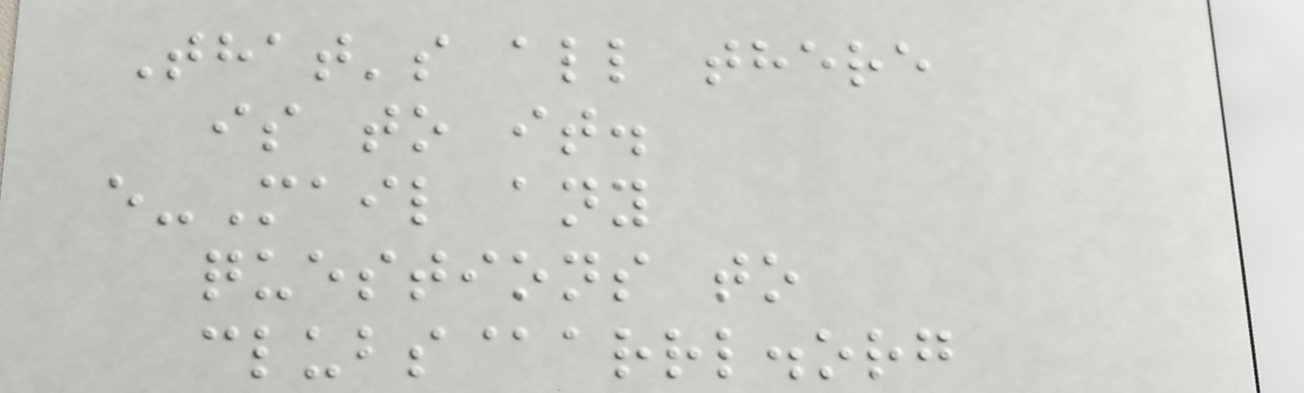That's all there
is to it.
e-Mail any
questions to
clubs@arrl.org
